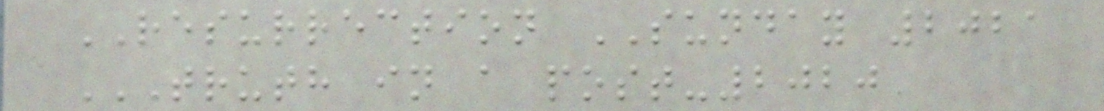RESURRECTION SUNDAY 2021
TRUTH IN A POST-2020
